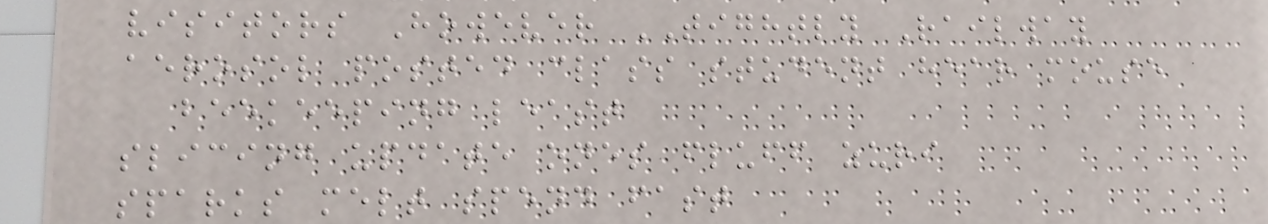visitors However TIGHTLY Railway
aerosol posted class student hear mouse
beekeeping least
slicing update ones fluff zuri
sparks melt spend fast
